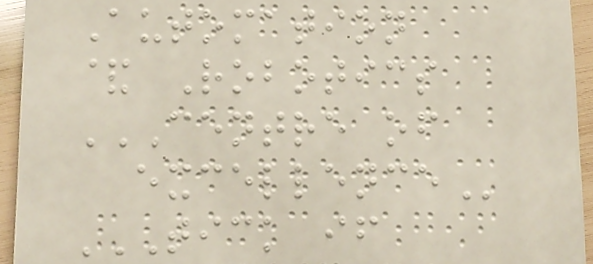Automation
& Robotics
CENTRE OF
EXCELLENCE
TICK IF
